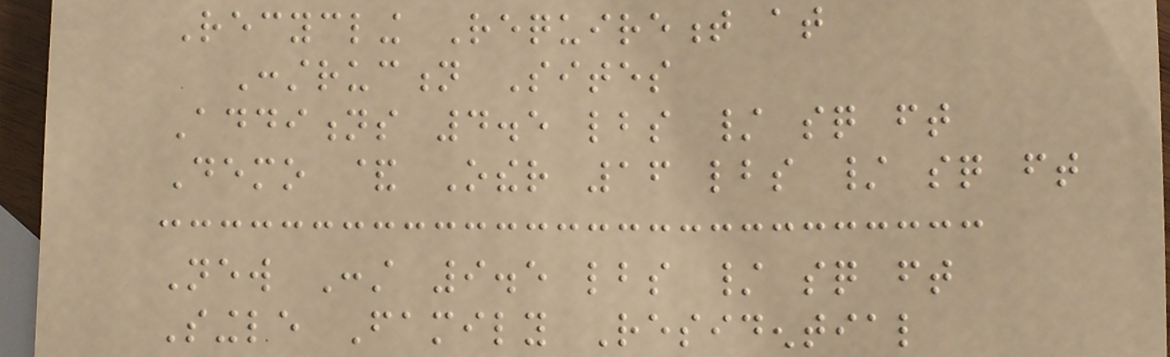Recycling Requirement at
Construction Sites
Additions 4.5 lbs / sq ft
Demo & Other 16 lbs / sq ft
New Const 9.5 lbs / sq ft
Single Family Residential
